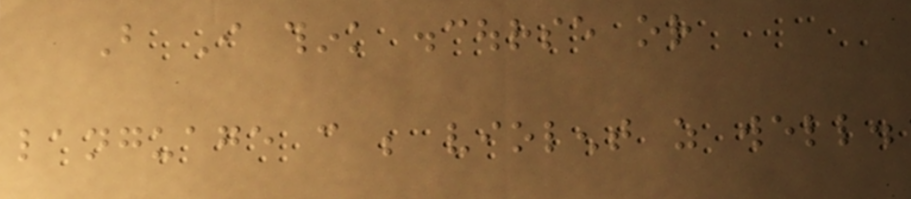But I think discourse or
language can be violent as well.
